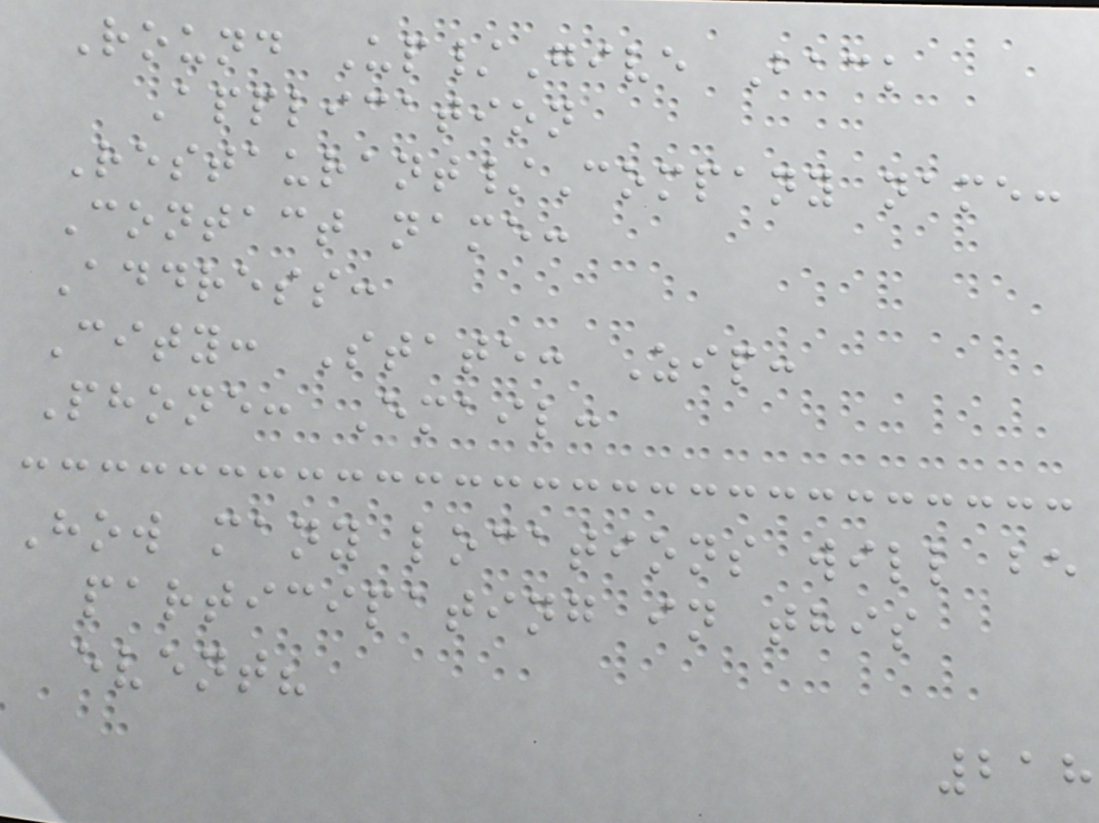Round Up/Give Back
Application
Restaurant/Company name:
Contact name:
Address:
City: State: Zip:
Phone: Email:
How many locations will be
participating in this
event?
218
